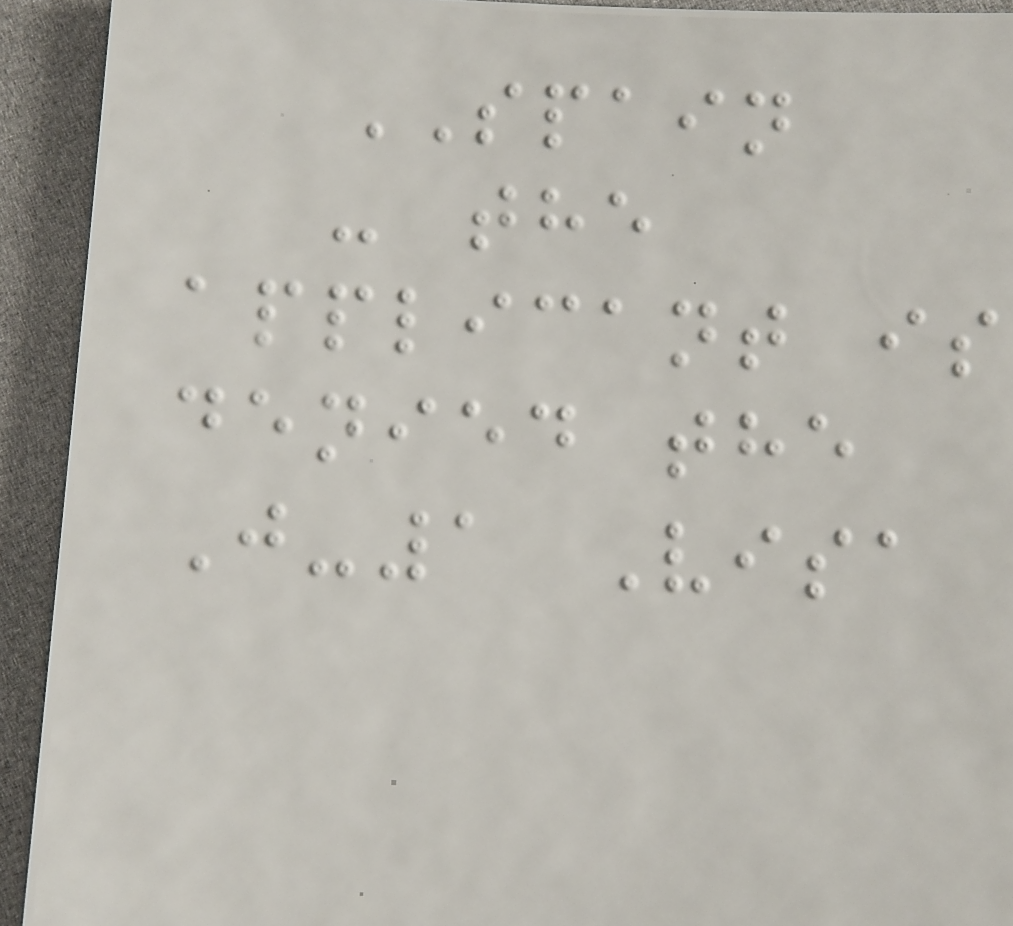SPAIN
- the
applicant is
denied the
J-1 Visa
